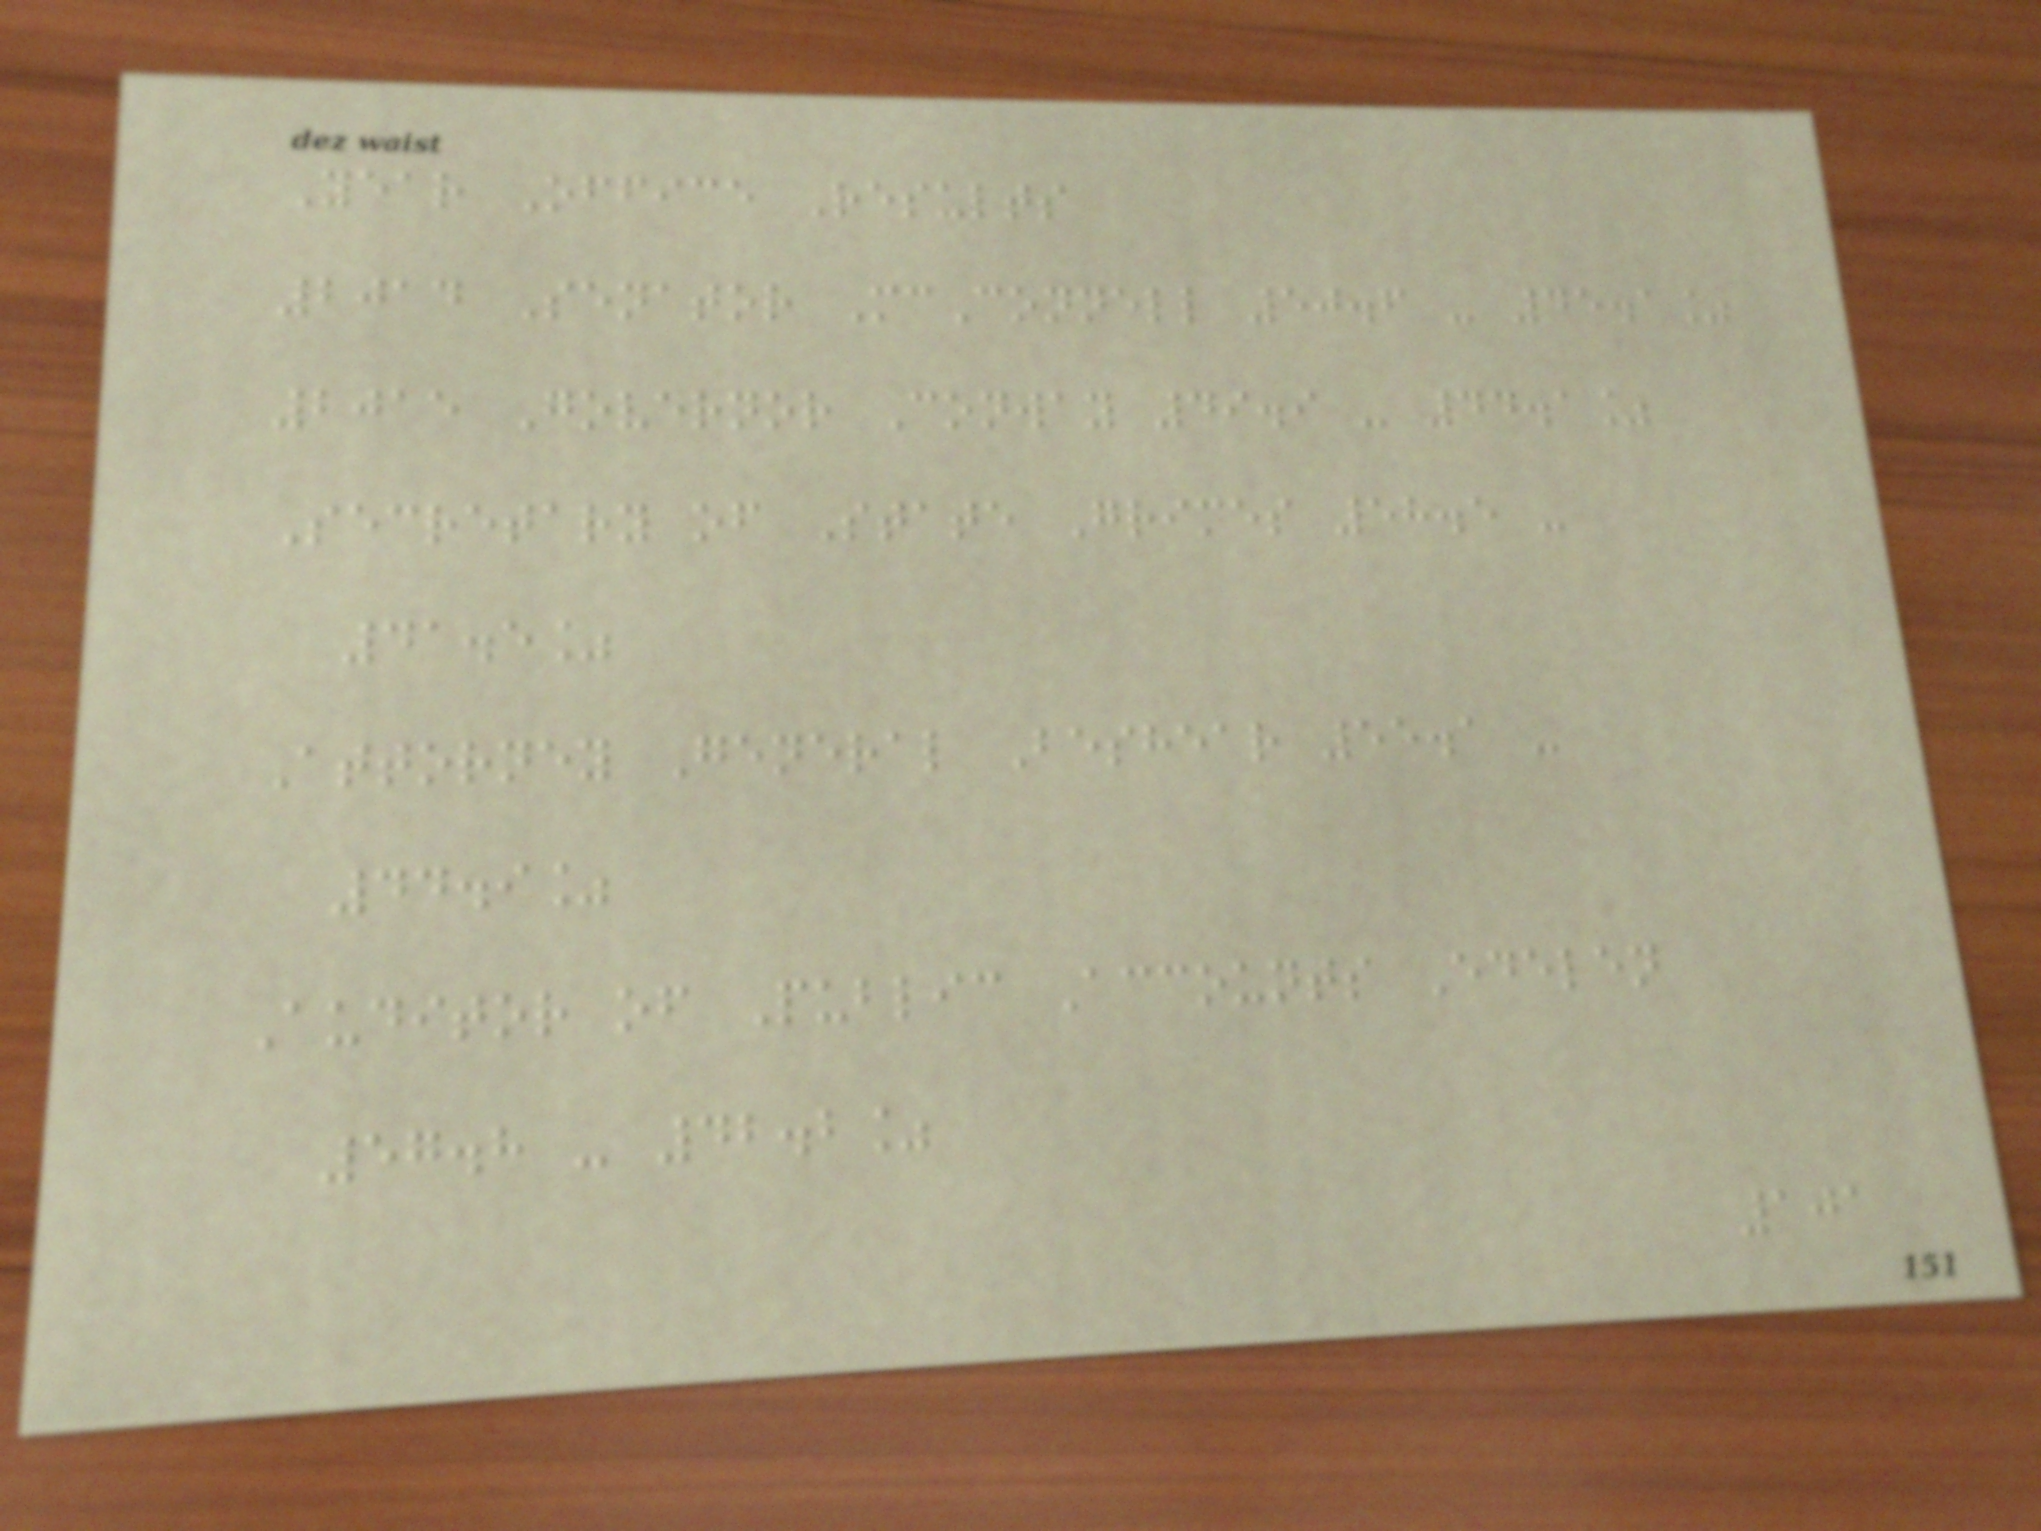Year Office Results
2014 Senator McConnell 50.6 - 45.1%
2015 Governor Conway 49.9 - 44.1%
Secretary of State Grimes 58.5 -
41.5%
Attorney General Beshear 55.1 -
44.9%
Auditor of Public Accounts Edelen
57.8 - 42.2%
101
